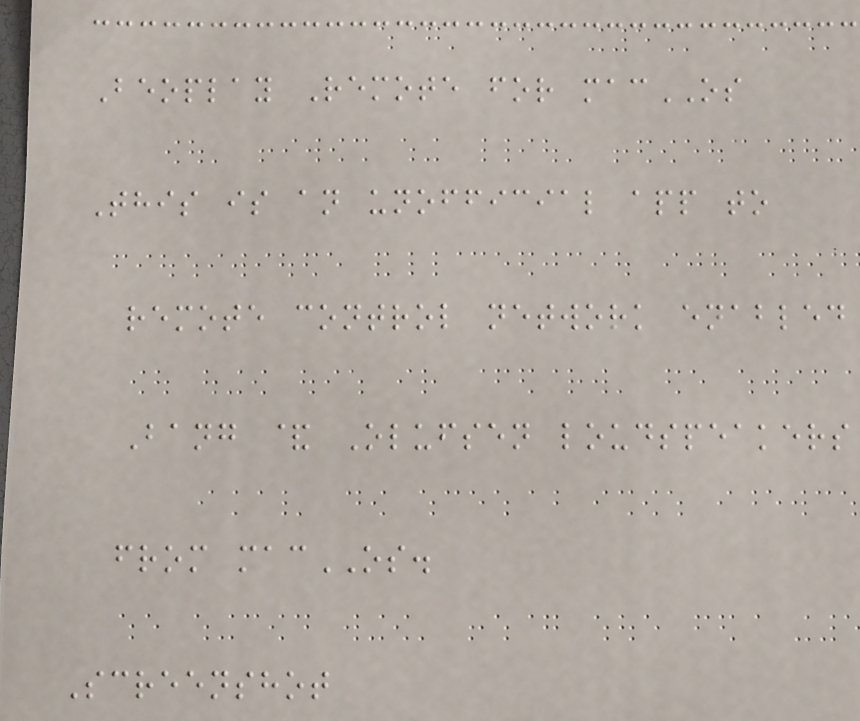Beoplay Remote for macOS
This is an unofficial app to
remote control network enabled
Bang & Olufsen loudspeakers
from macOS.
Screenshot
